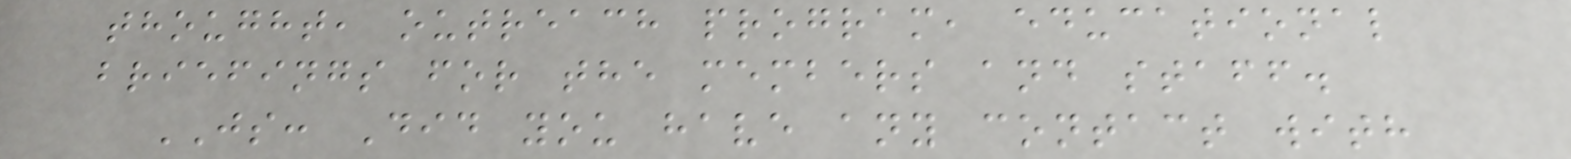thought, outreach program, educational
briefings for the members and staff.
JS: Did you have any contact with
